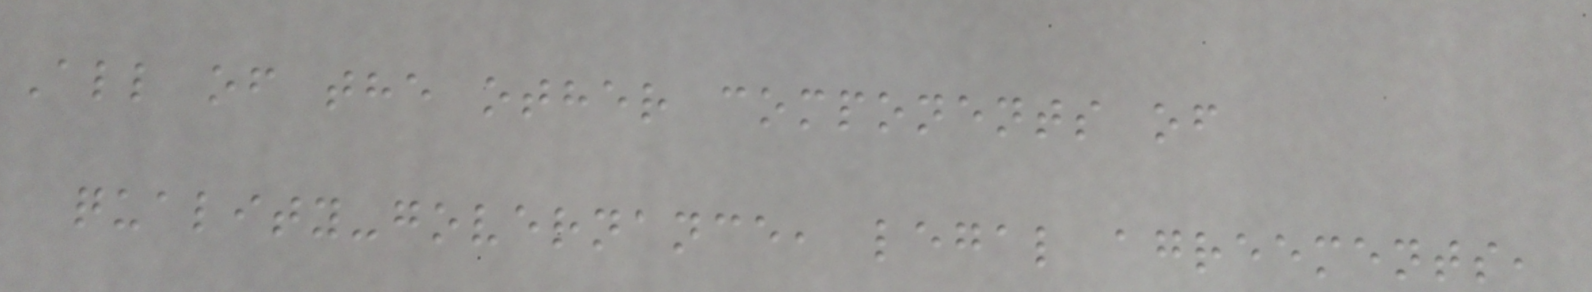All of the other components of
quality-governance, legal agreements,
